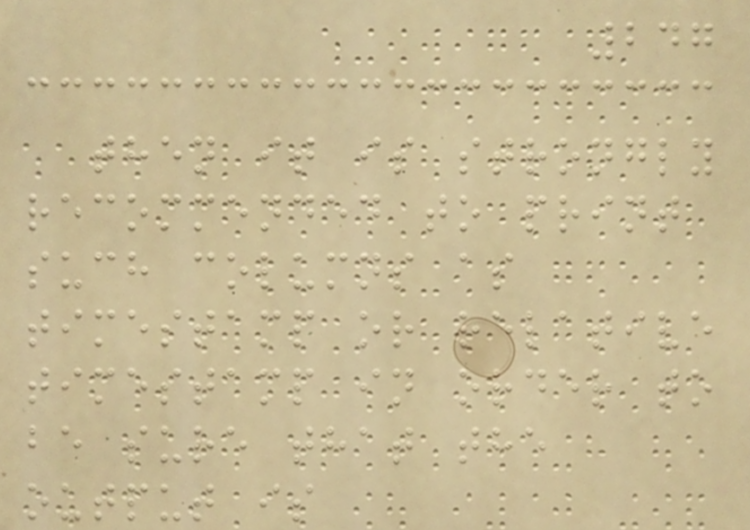247
then it is strongly
recommended to print
such columns as
timestamp or relative
timestamp in order to
be sure that the
output is
